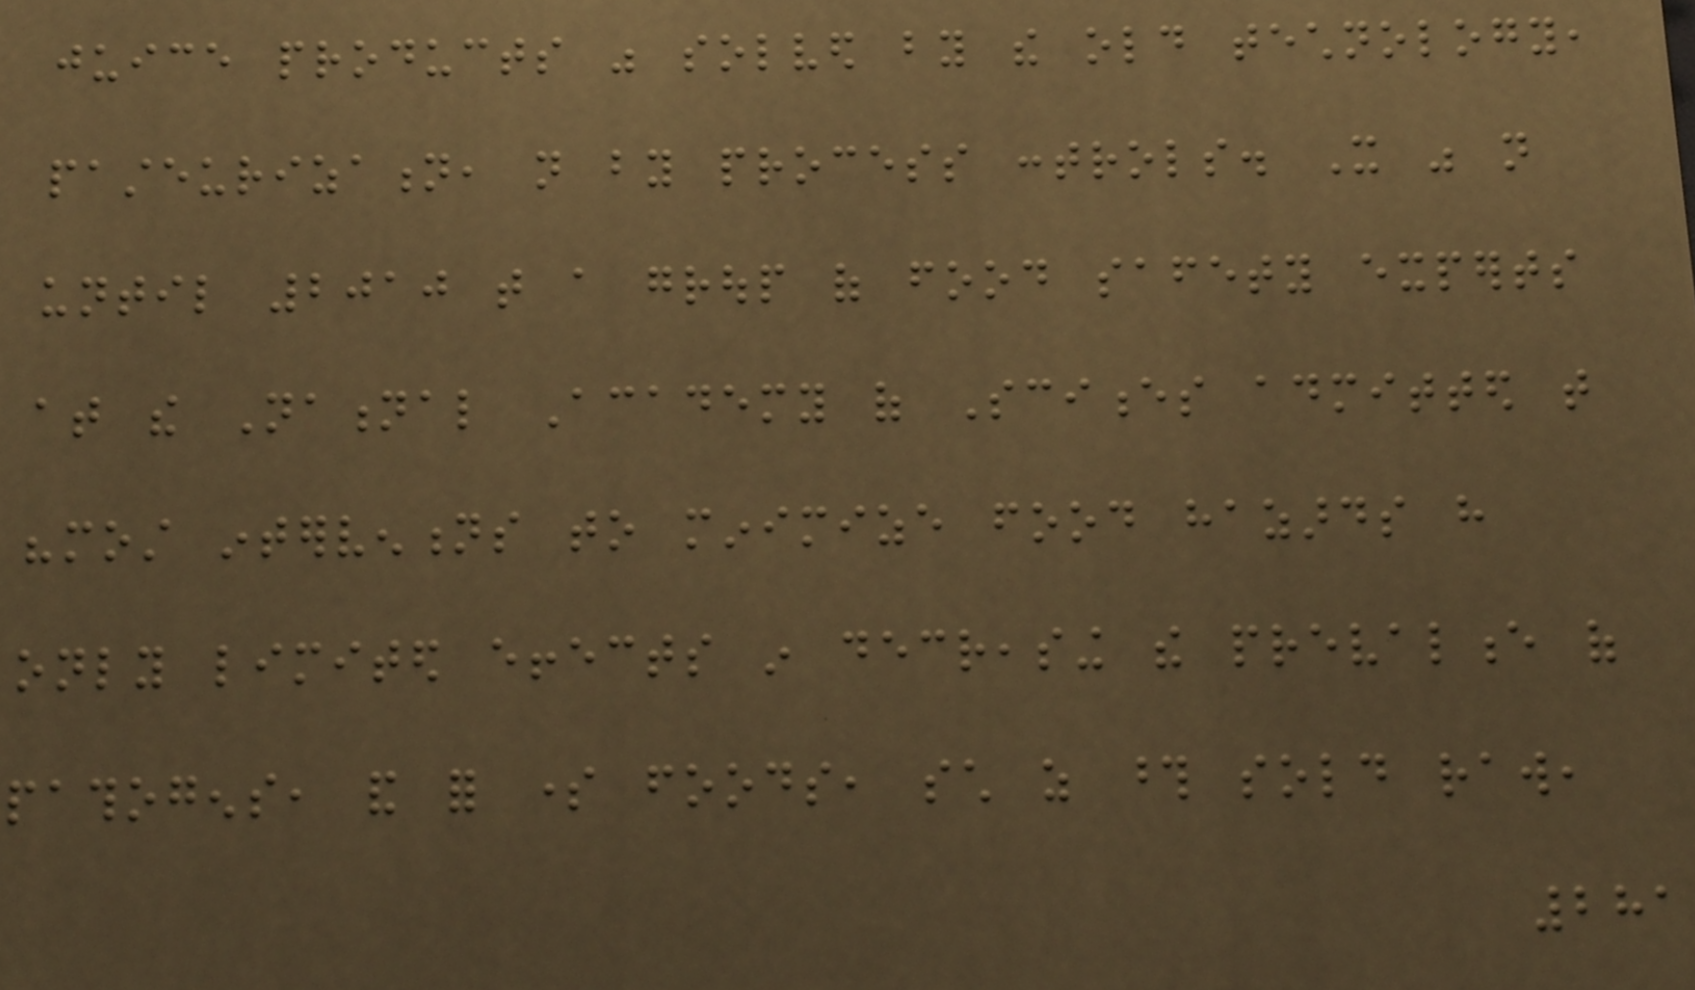juice products was solved by the old technology,
pasteurization, not by process controls. It was not
until 2010 that a group of food safety experts
at the National Academy of Sciences admitted that
"most interventions to minimize food hazards have
only limited effects in decreasing the prevalence of
pathogens, and for some foods, such as those sold raw,
281
